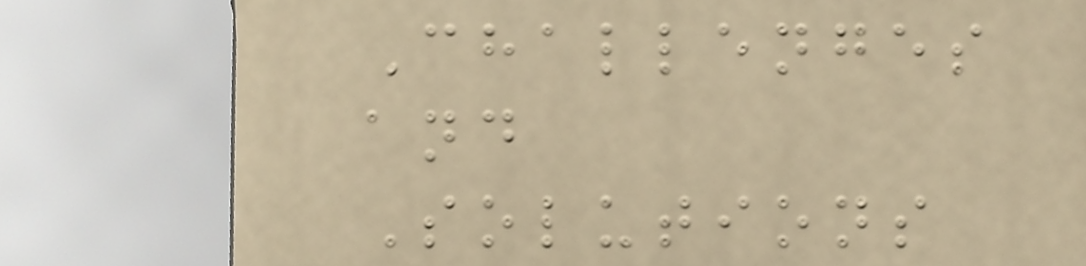Challenges
and
Solutions
